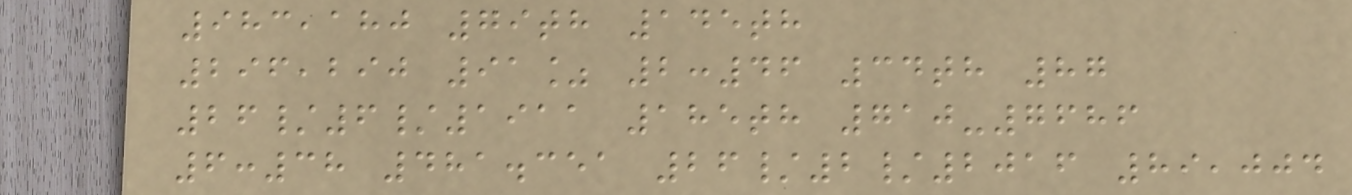983,180 79th 145th
296,290 91% 2:46 34th 87
26/6/1911 185th 710-7686
6:38 481.351 26/2/2016 89,004
